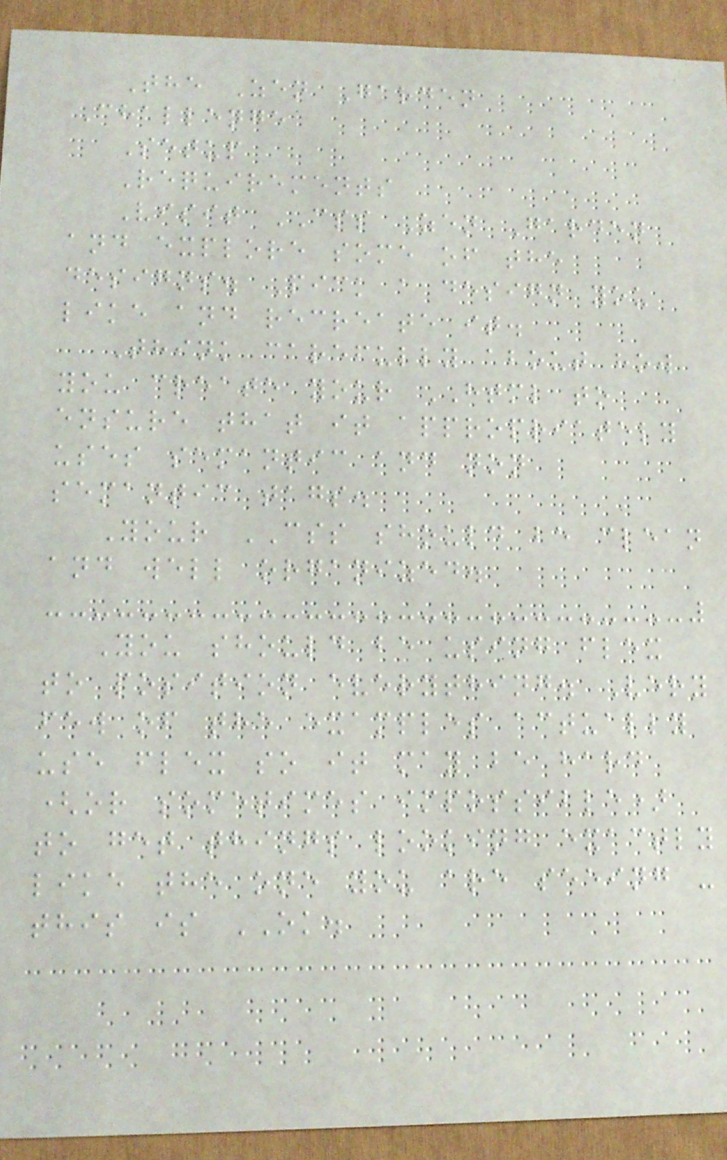The Zen Garden
Challenge
Setup
Requirements
Visit CSS Zen Garden
and explore some of the
designs. Pick a design you
like and recreate it.
Think carefully about how
you create your HTML to
ensure that it appropriately
uses semantic and non
semantic tags.
Your CSS should be clean
and well organized.
You should be using flex
to position everything. Very
few of the examples actually
use flex so it may be hard
(or sometimes impossible)
to get things looking exactly
like the one you are seeing -
this is OK.
